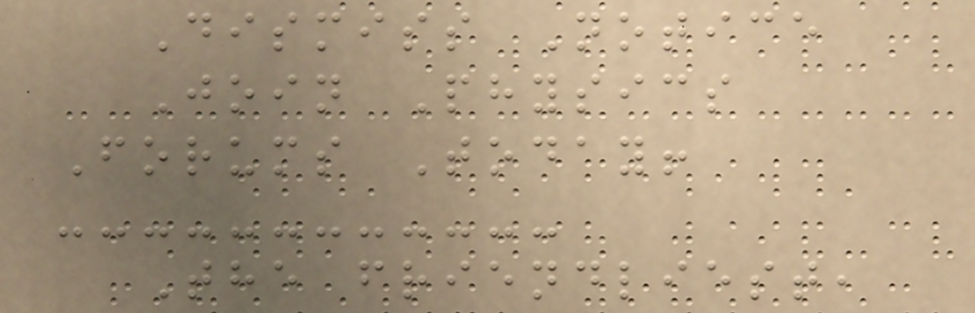Dismiss Notice
Join Physics
Forums Today!
The friendliest,
